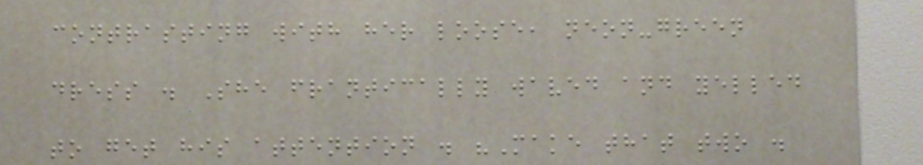contrasting with her loose, neon-green
dress . She frantically waved and yelled
to get his attention . "Make that two .
